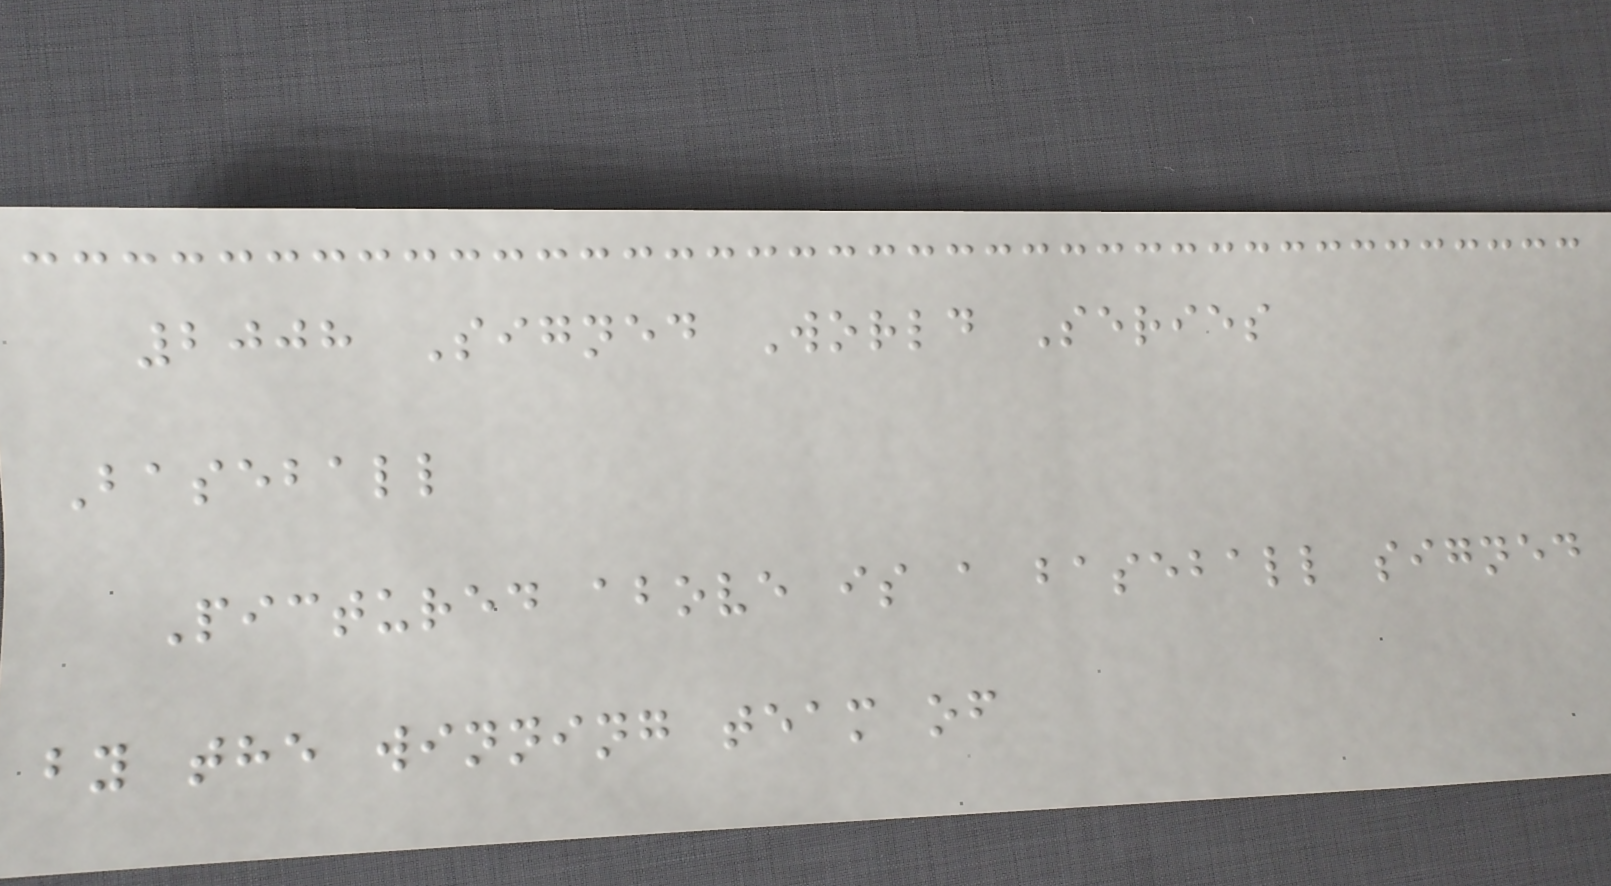2008 Signed World Series
Baseball
Pictured above is a baseball signed
by the winning team of
